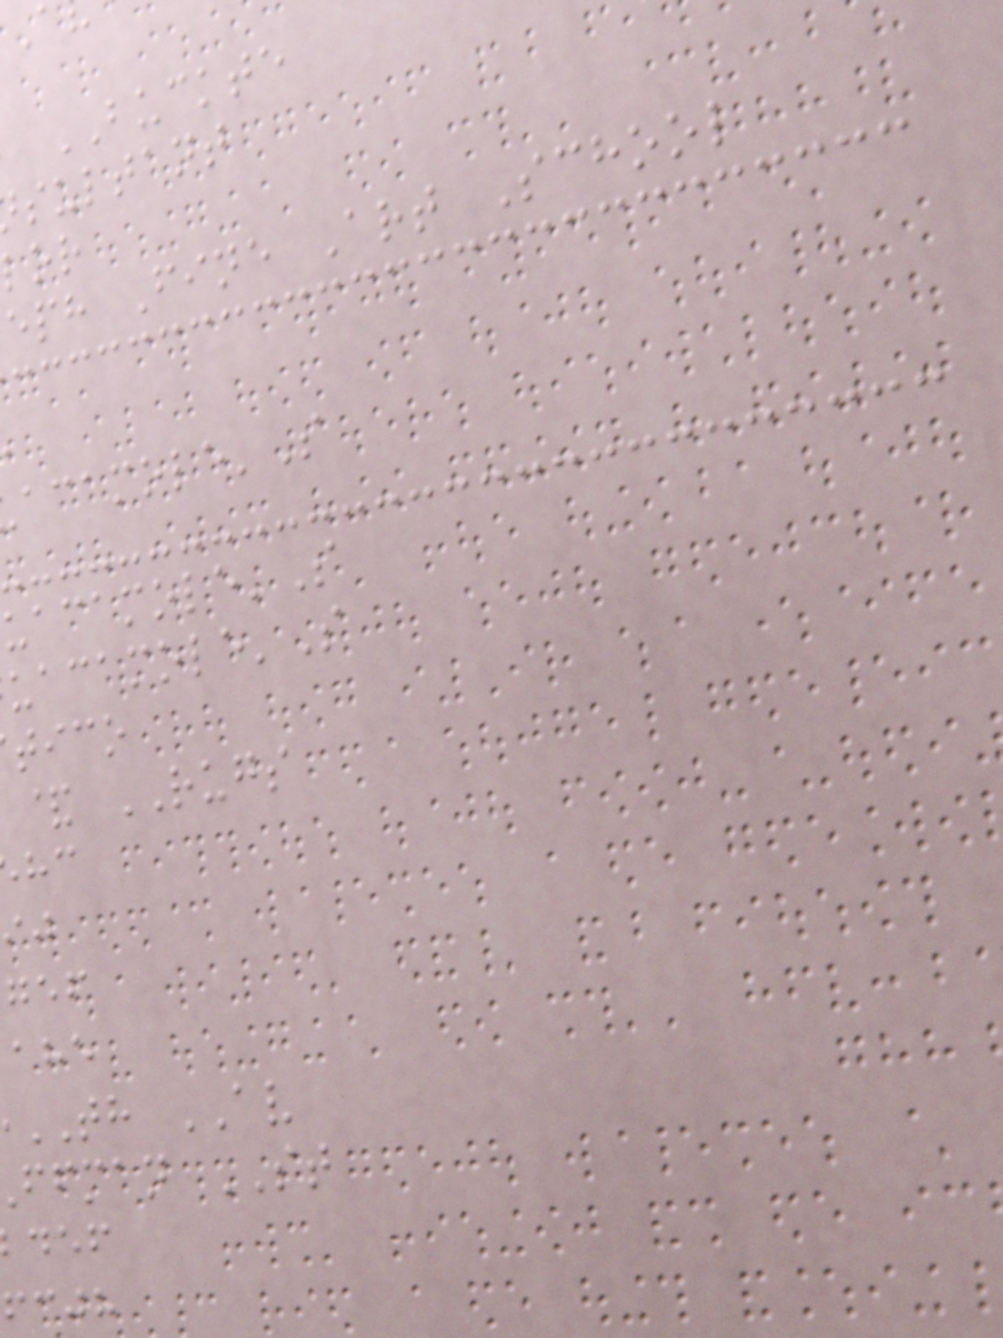BUCKTE
sultant
eph Fine Art School
tico
& RUGS
TH AV
ffman ST
fcjh
